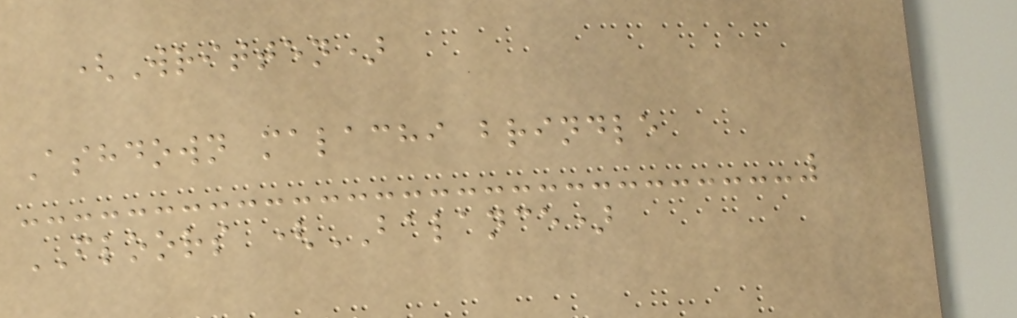(Written)
Ashdown malachi brindle
FLOORS (BALANCE)
